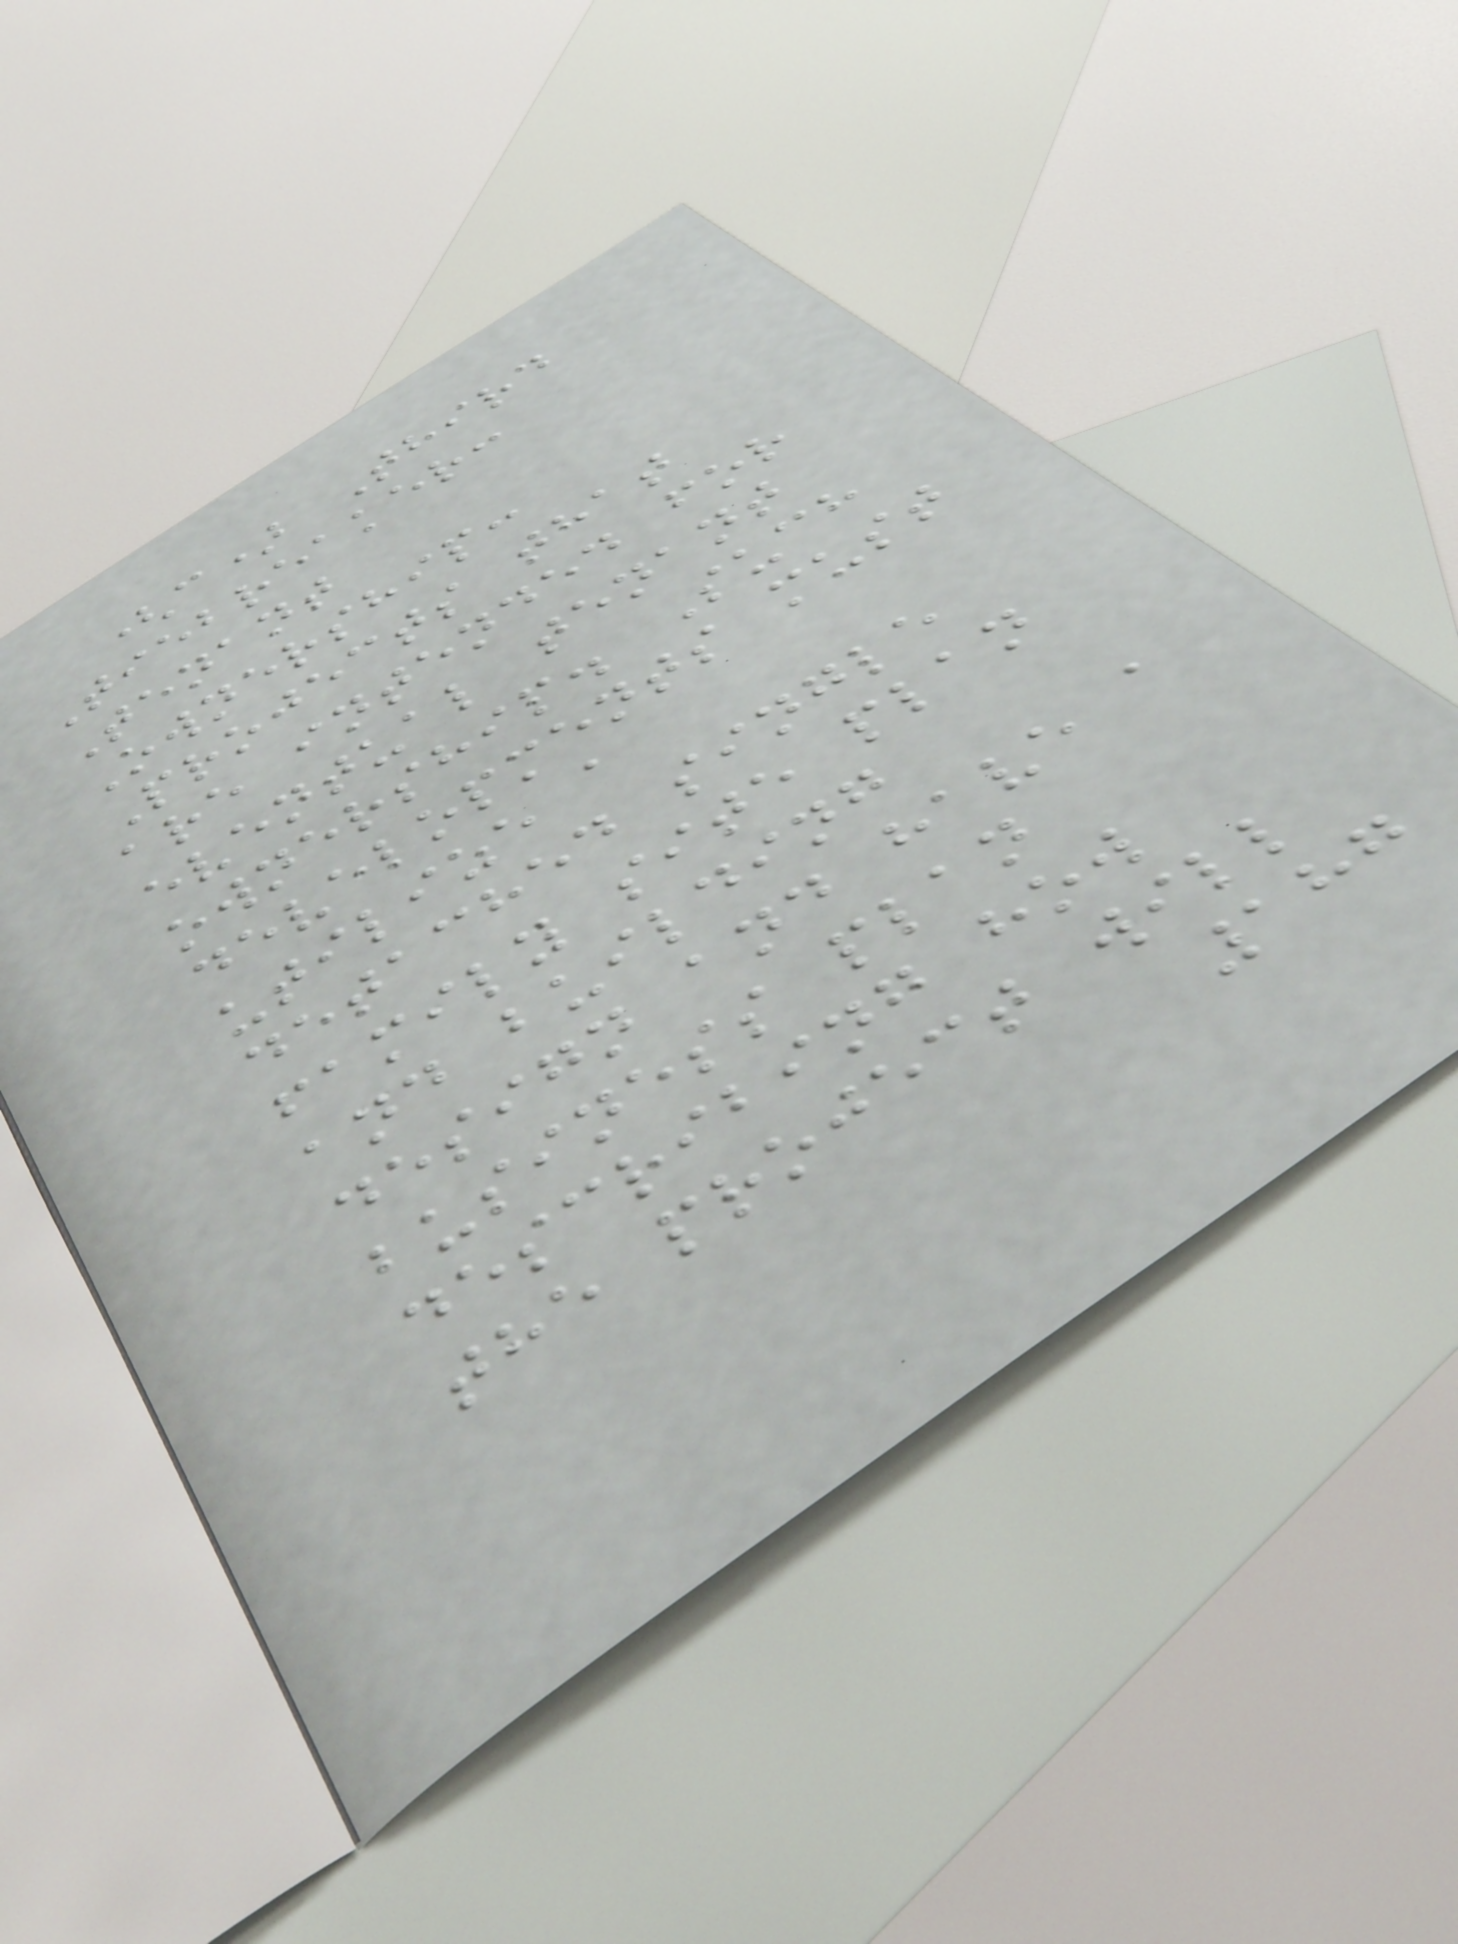(c) Third
Tiebreaker:
Tenant
Ownership:
Projects that
are intended for
eventual tenant
ownership. Such
developments must
utilize a
detached single
family site plan
and building
design and have a
business plan
describing how
the project will
187
